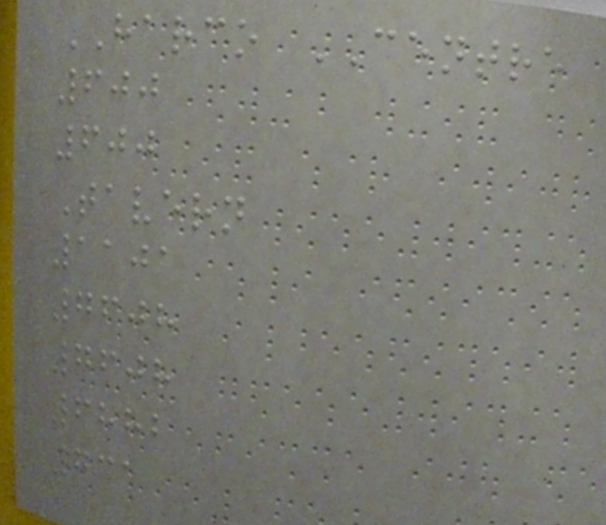HARCO CENTRE
600
600
Tavern
1101
7608
7608
6882
731
